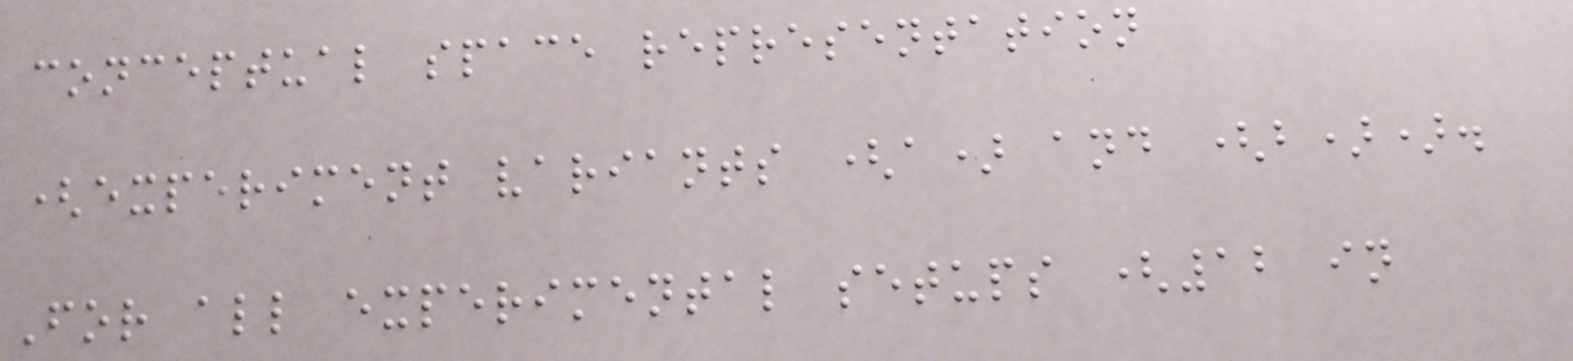conceptual space representation
(experiment variants (a) and (b)).
For all experimental setups (12 in
